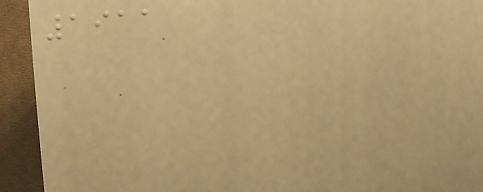1911
